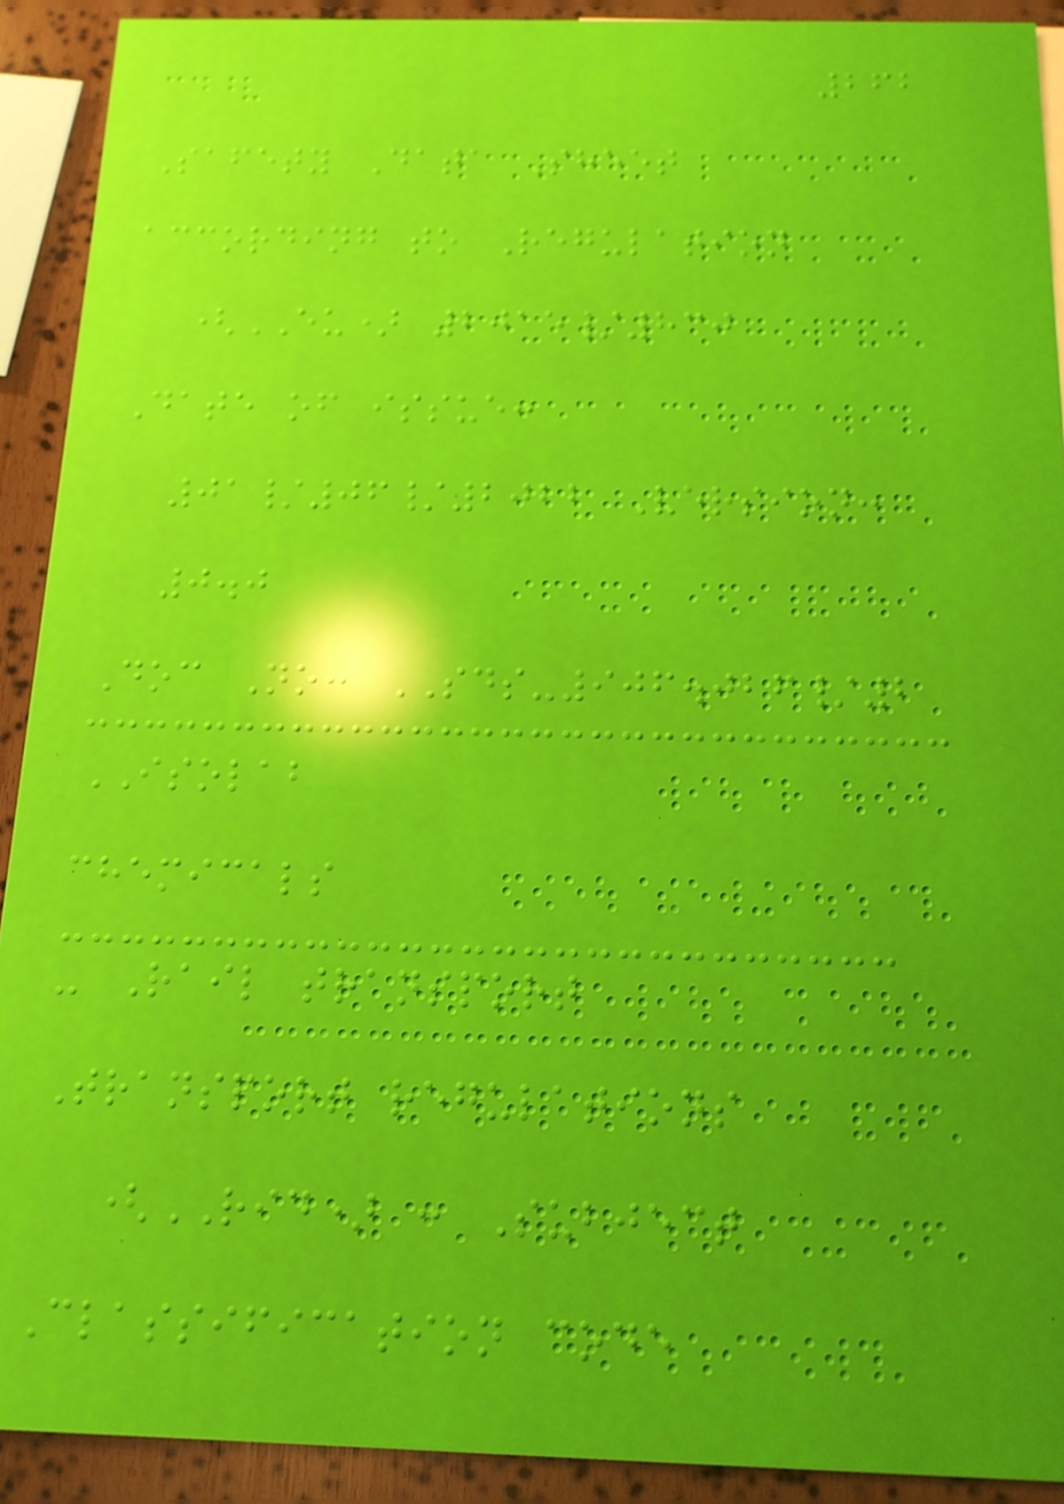262
Safety Data Sheet
according to Regulation
(EU) 2015/830
Date of issue:
01/06/2022 Version:
0.0
Doc No: SDS-906.026/2
ISOLAB
chemicals
- Rail transport
Transport regulations
(RID) : Subject
Classification code
